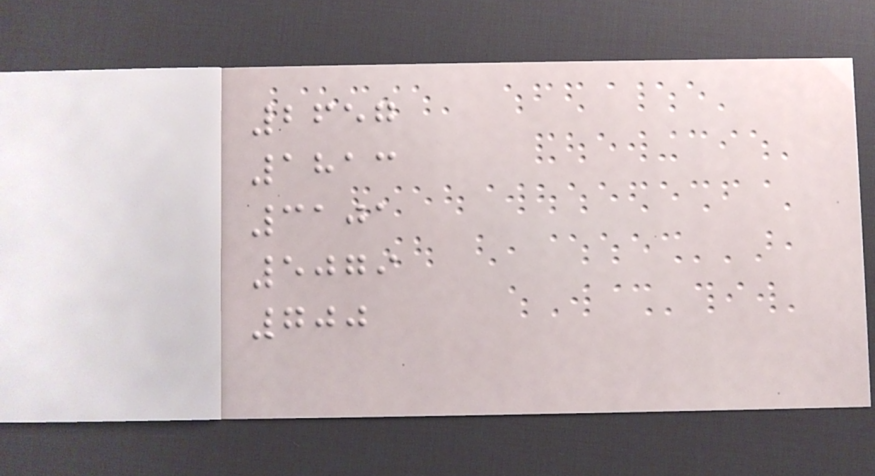2657
1813
3101
5079
700
